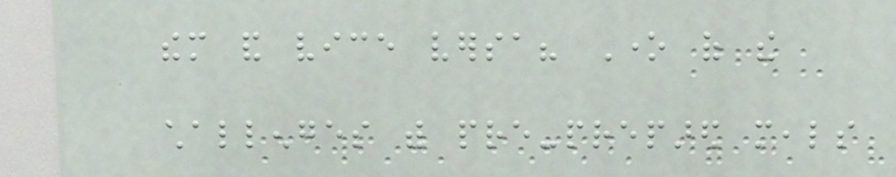them and vice versa? One of the
challenges with pre-prepared meals
